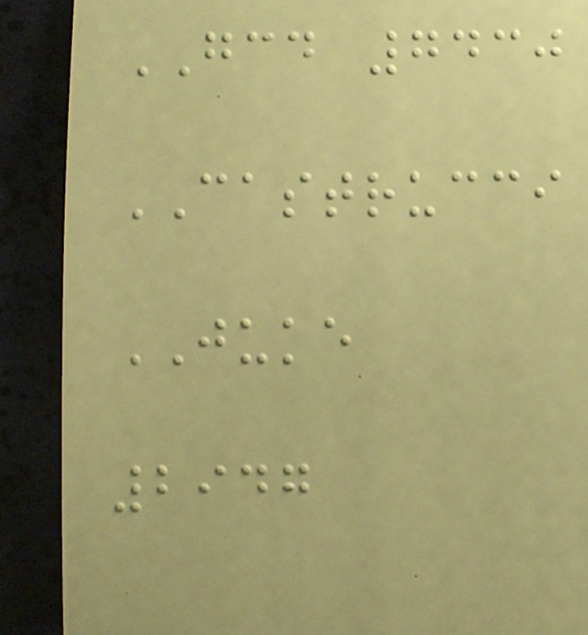GCD 7430
CASTRUCCI
JUKE
2947
